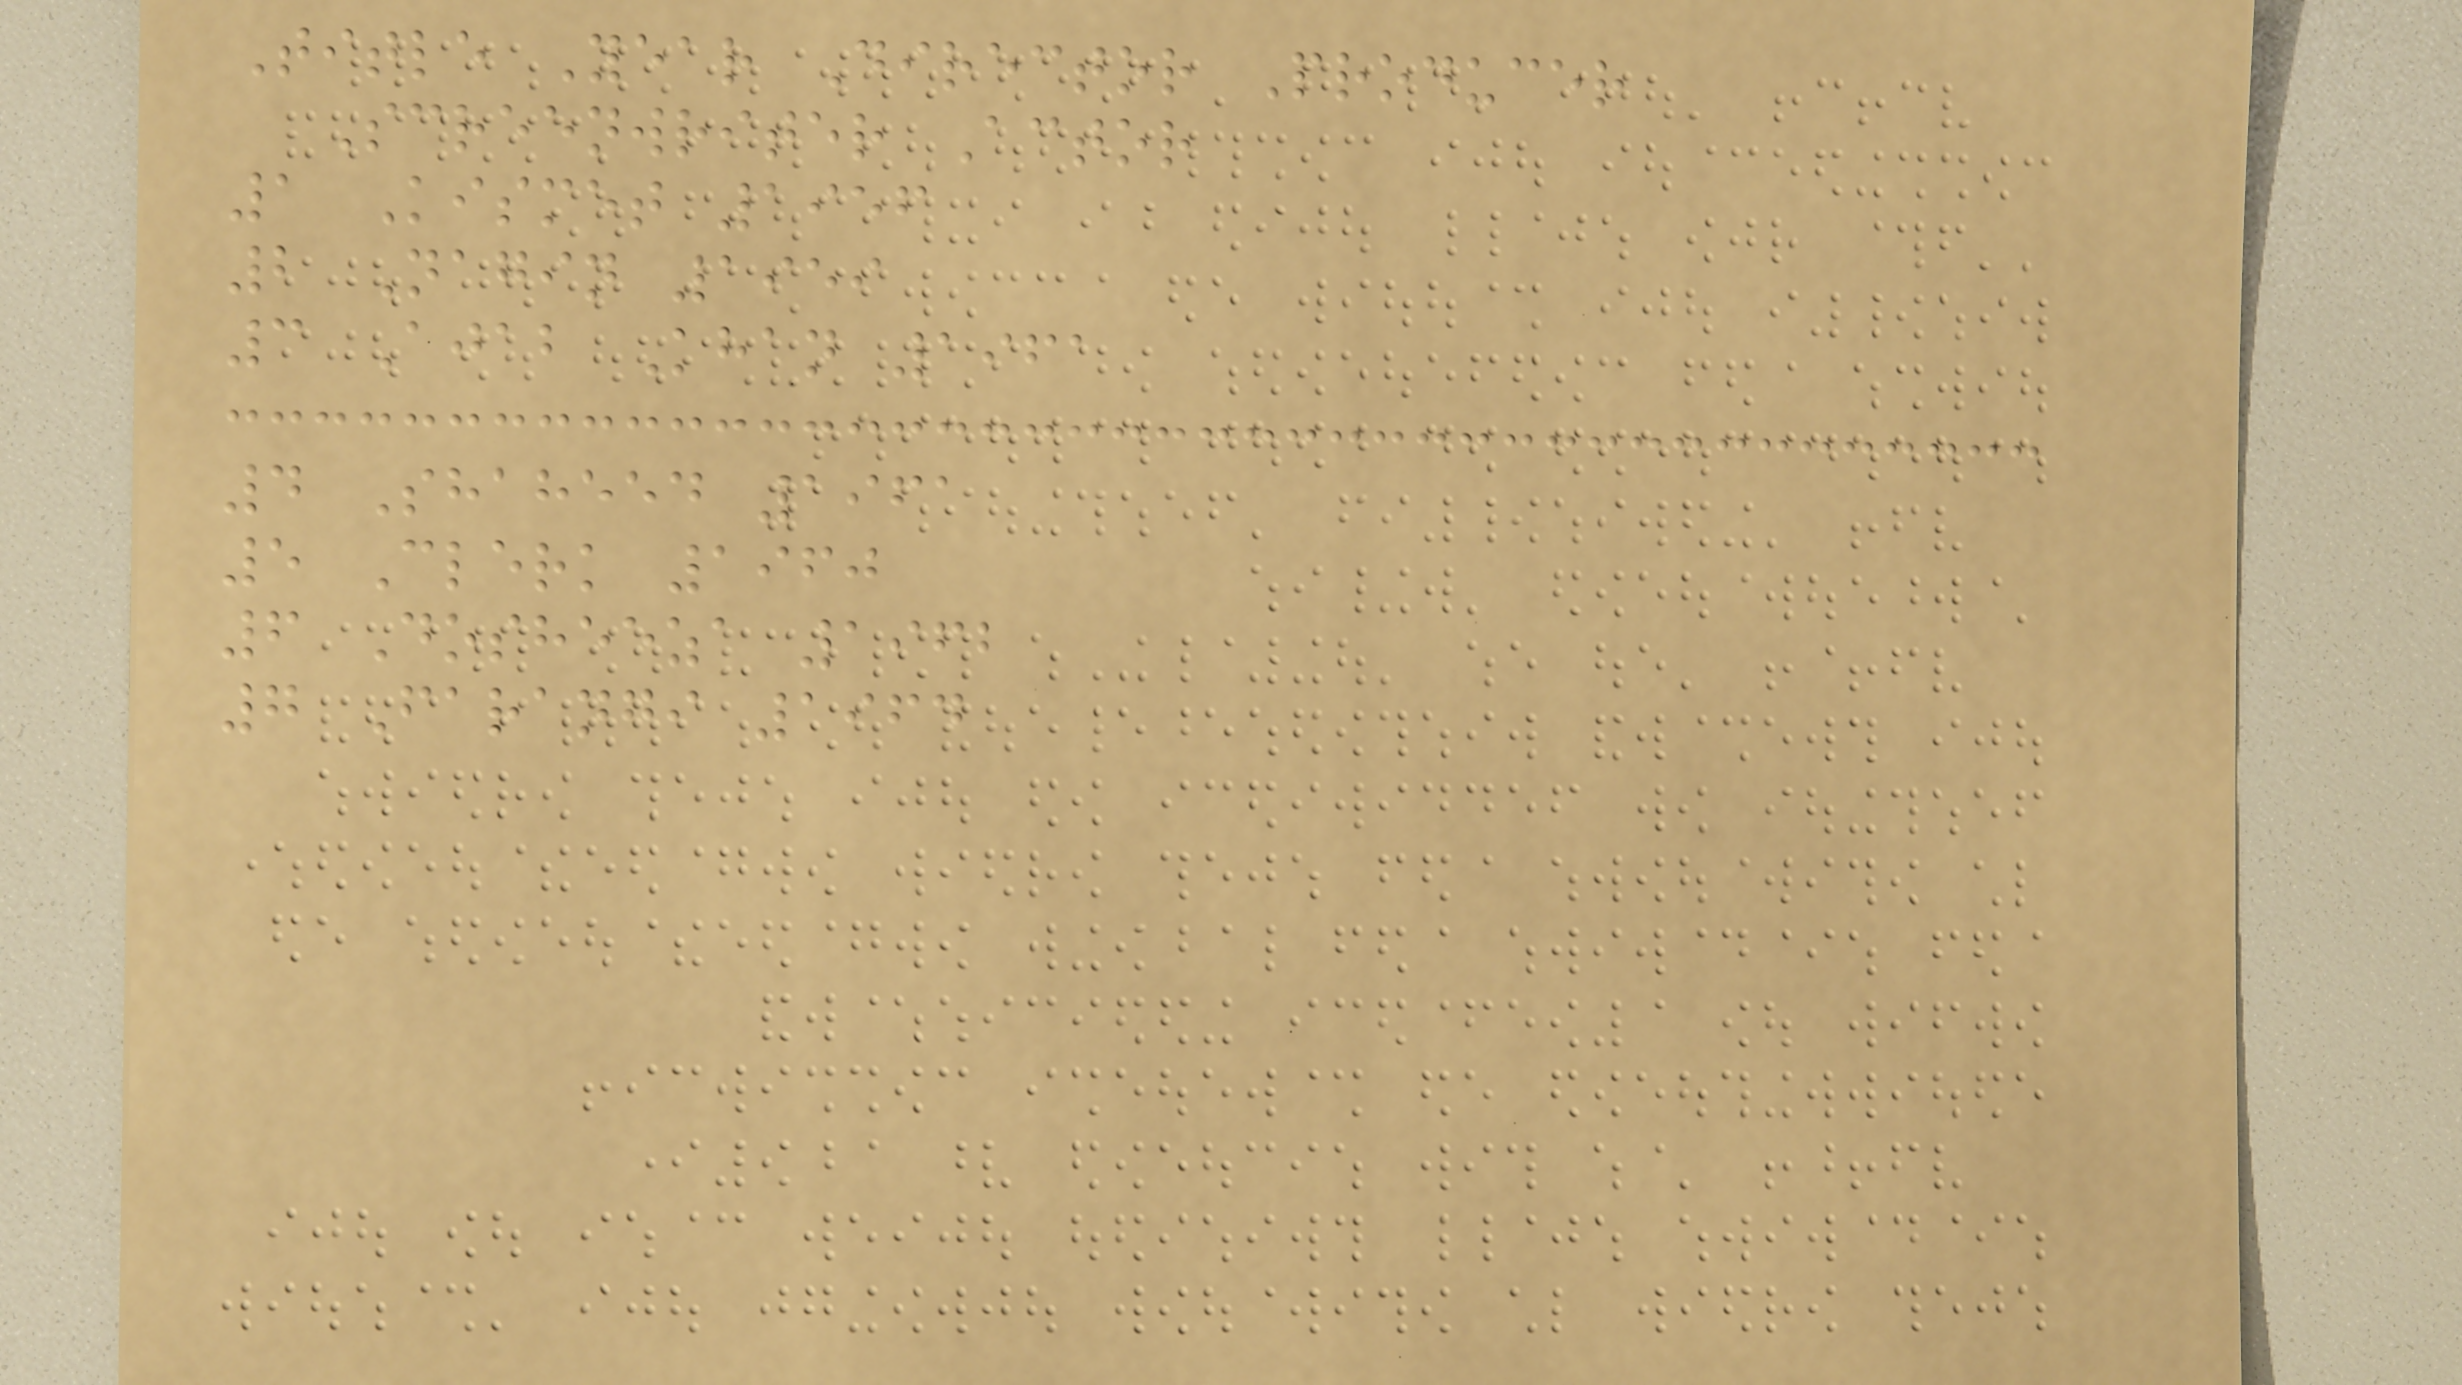Title Year Director Producer
Screenwriter Actor
1 Kismet 1956
2 Nagin 1959
3 Ajab Khan 1961
4 Shaheed 1961
5 Clerk 1960
6 Dosheeza 1962
7 Farangi 1964
